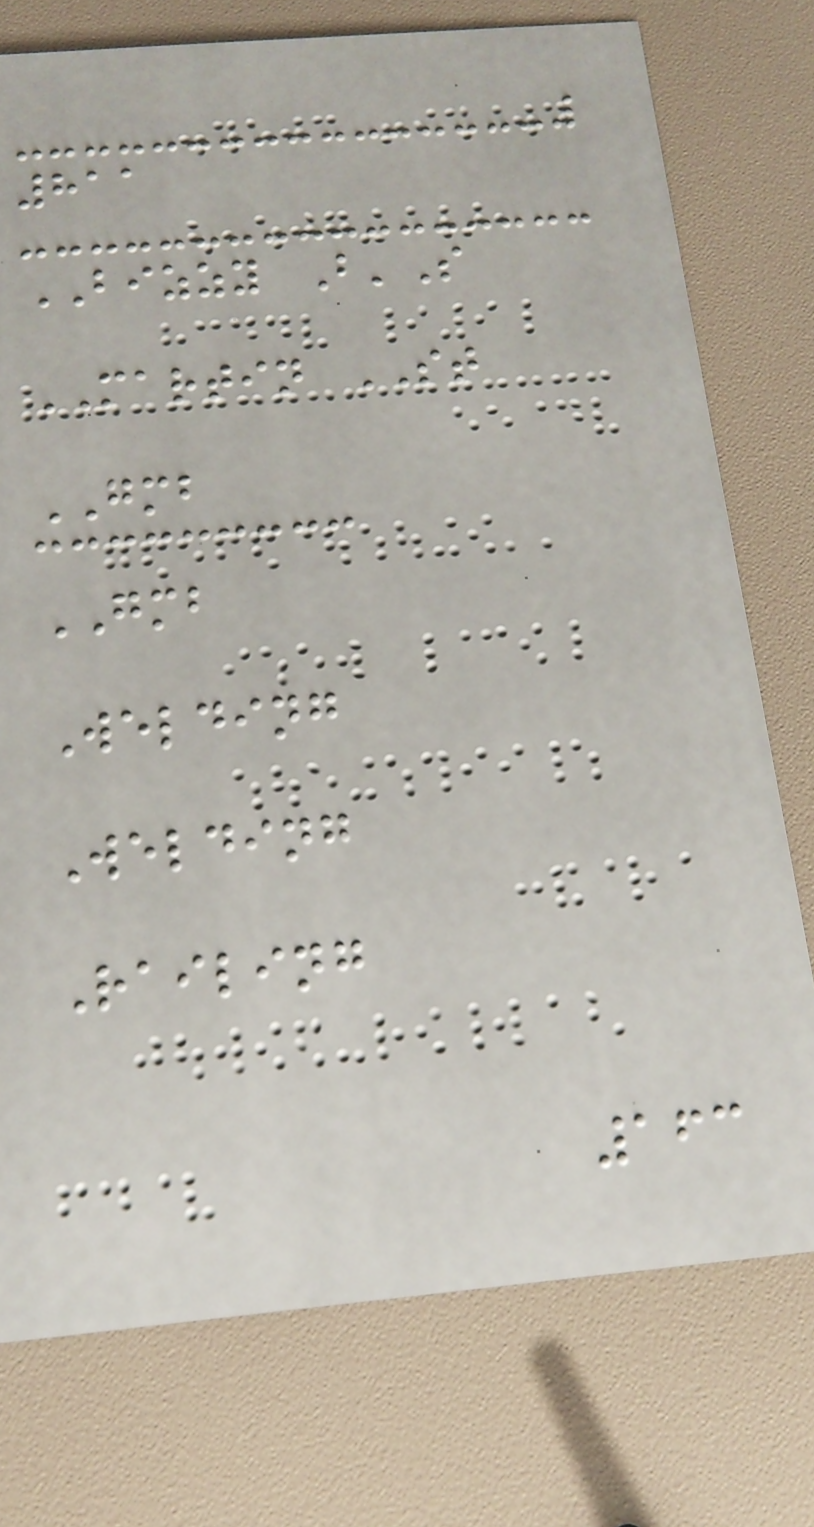811
BIZZY B'S
MARTIN ST
GMB
GMB
Welding
Welding
Railing
163
